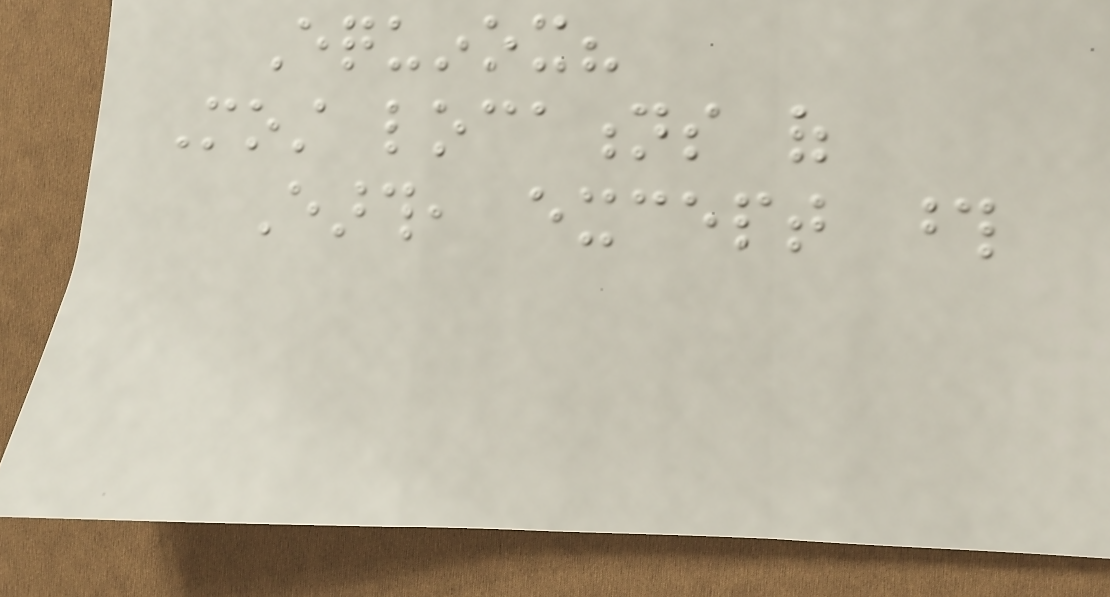Equinox?
Most locations of
Earth, except those
